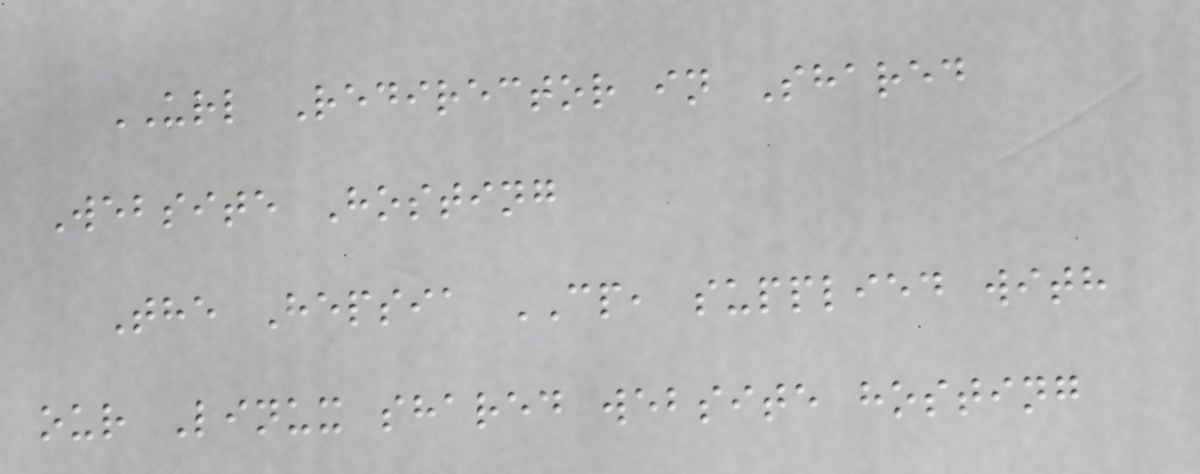URL Redirector in Shared
Website Hosting
The Hepsia CP, supplied with
our Linux shared website hosting
